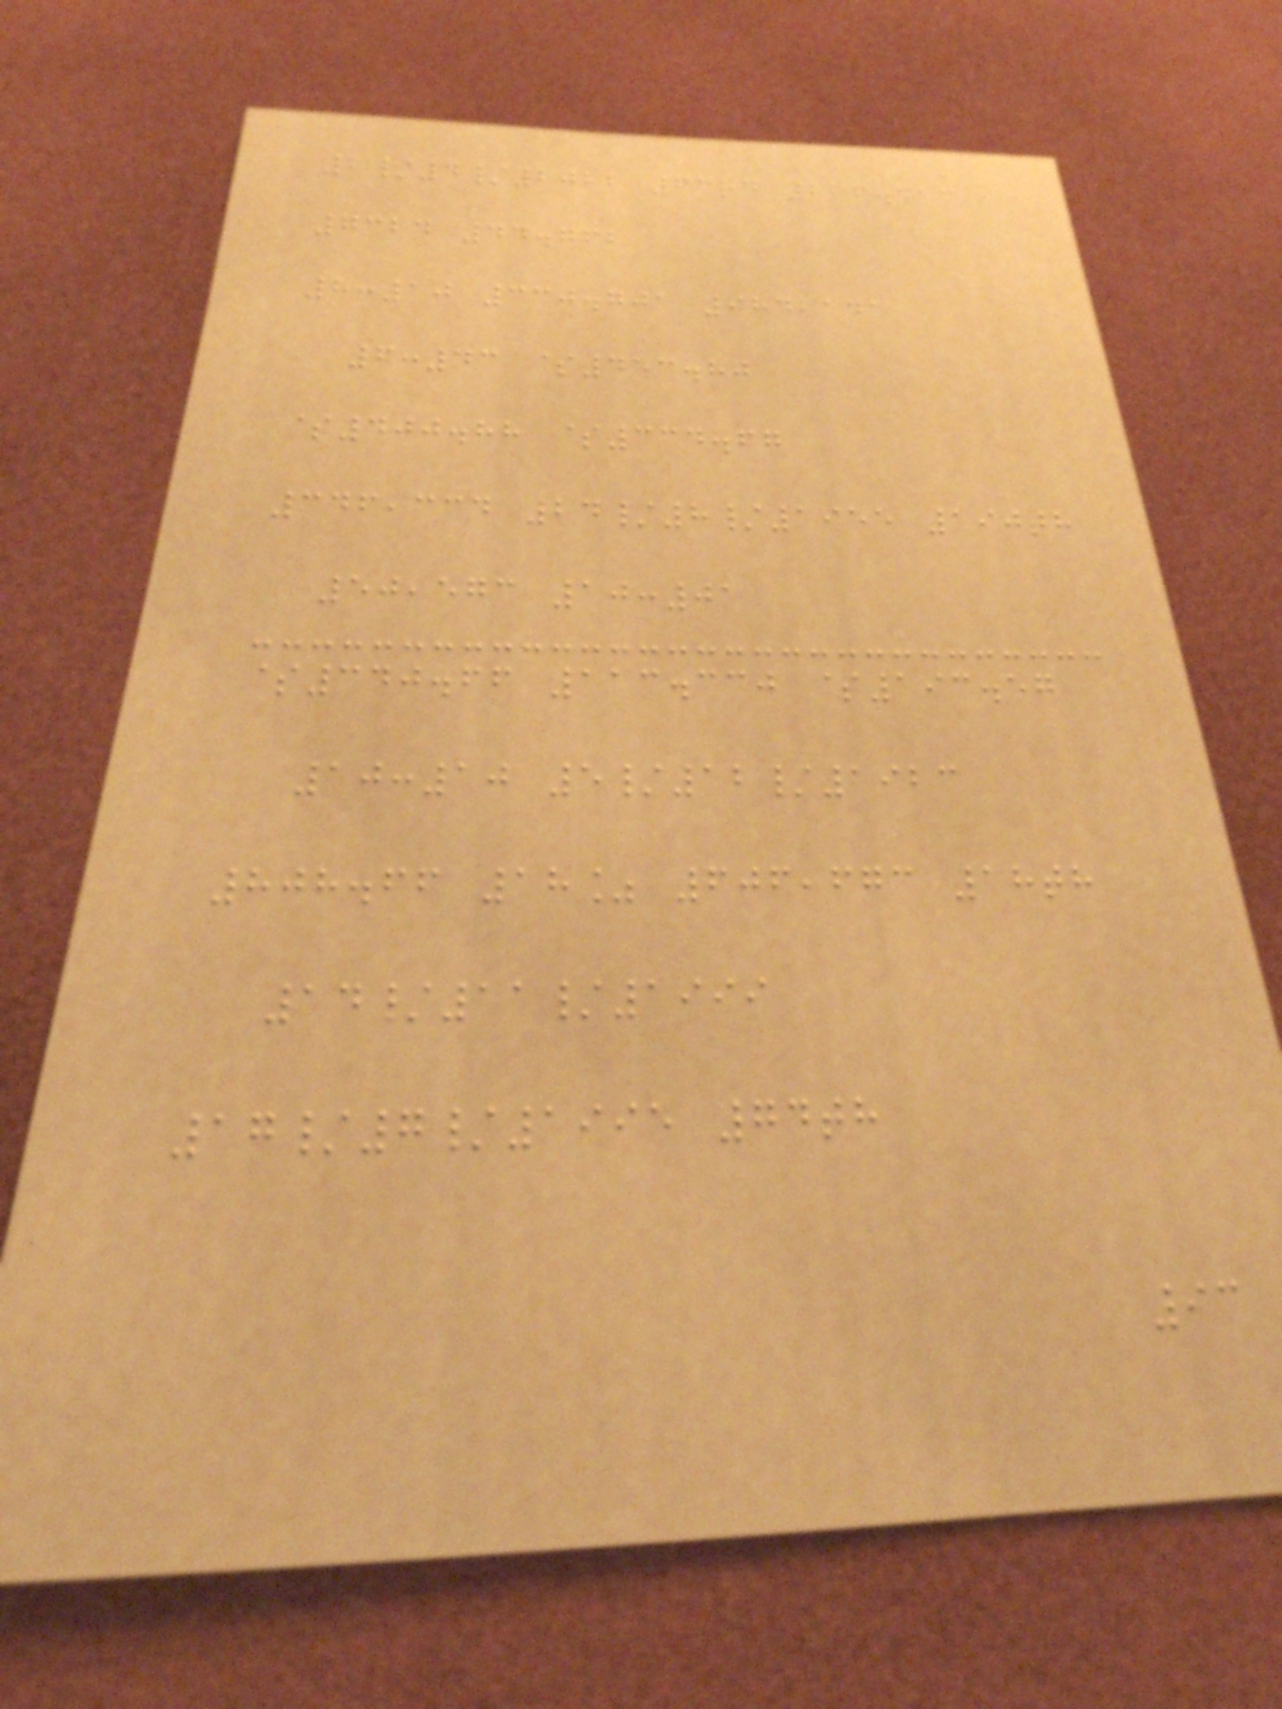2/4/2022 63rd 226.413
7324 44.762
8:10 330.701 984,141
6:43 $453.80
$400.88 $334.67
346,334 24/8/1955 190th
50,573 10:01
$340.66 113.330 $193.57
10:10 5/12/1923
808.66 18% 606,673 18th
14/11/1999
17/7/1995 74th
93
